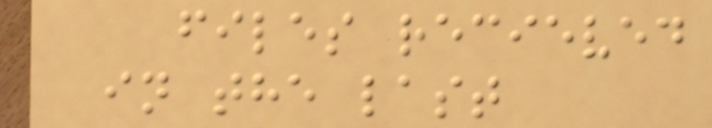files recieved
in the last
